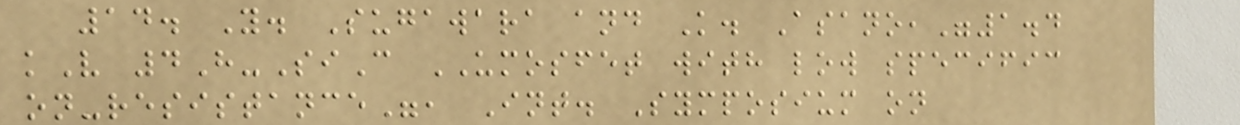14. Y. Sugawara and K. Asano,"1.4
kV 4H-SiC UMOSFET with low specific
on-resistance", Int. Symposium on
